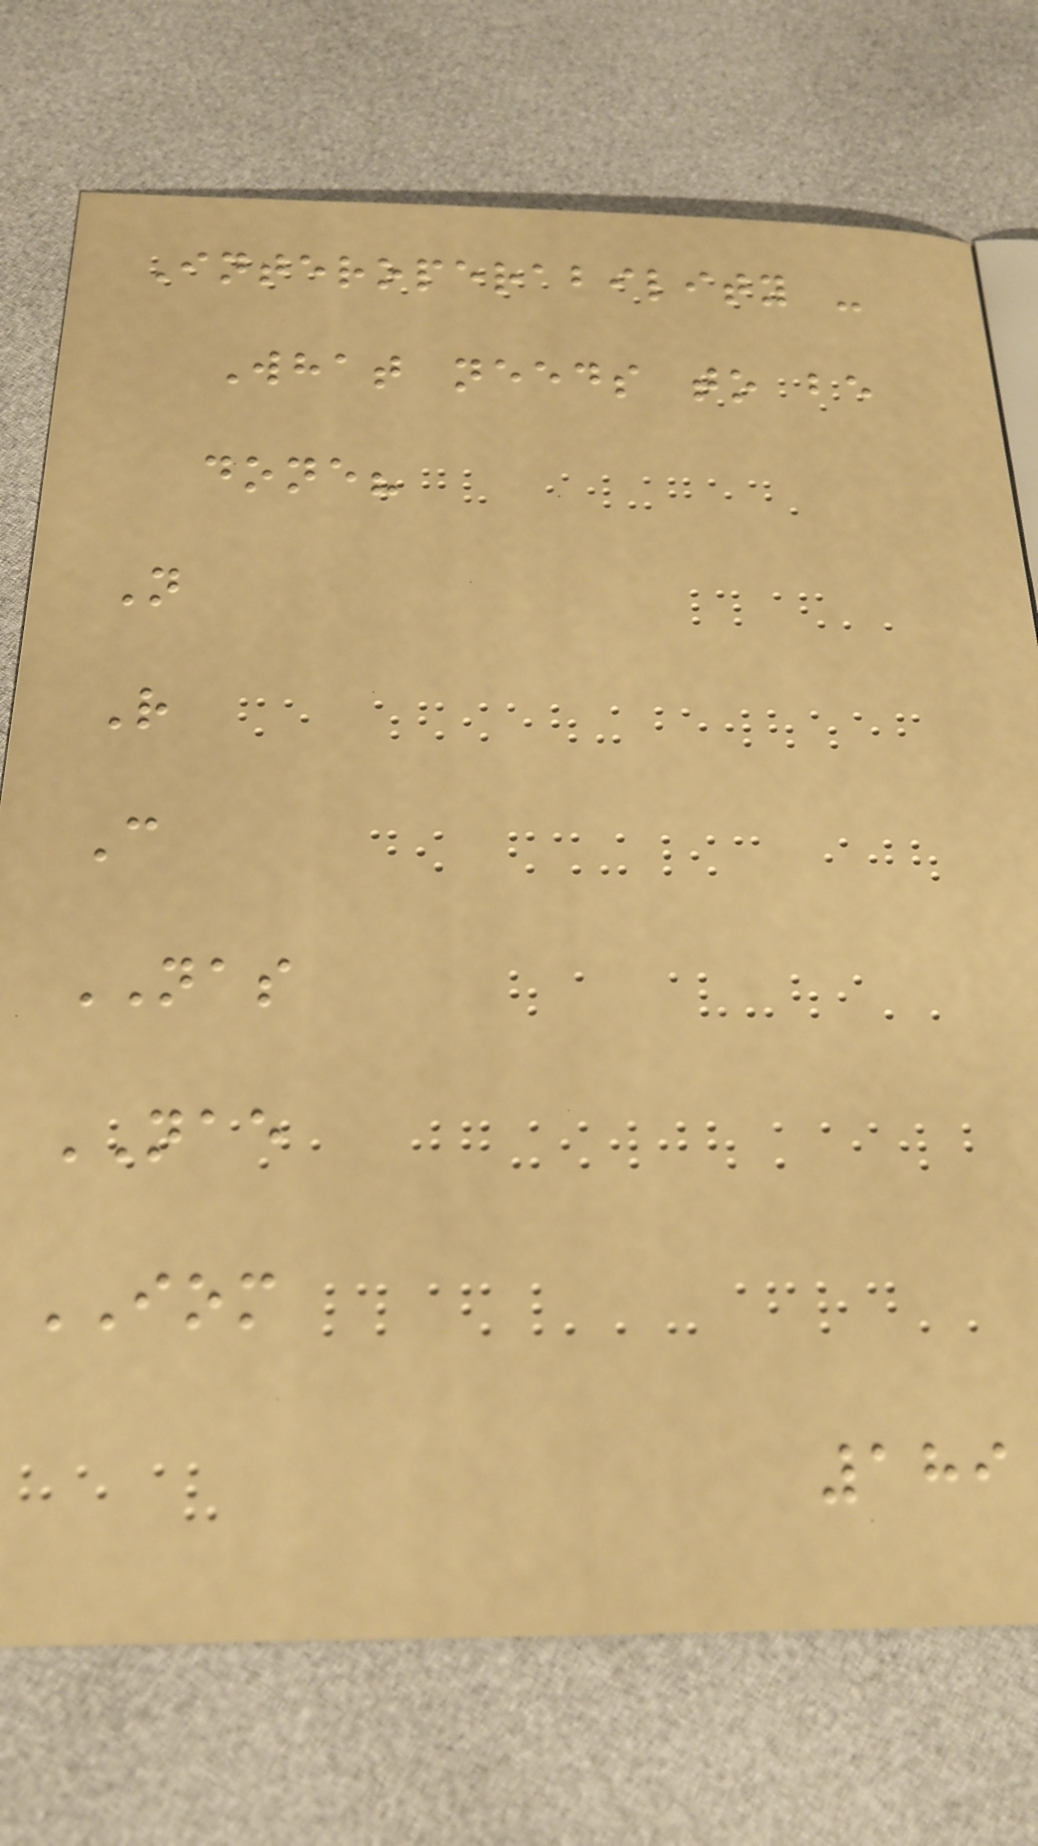Interoperability -
What needs to be
done?
N
R
C
NAS
NAE
IOM
189
